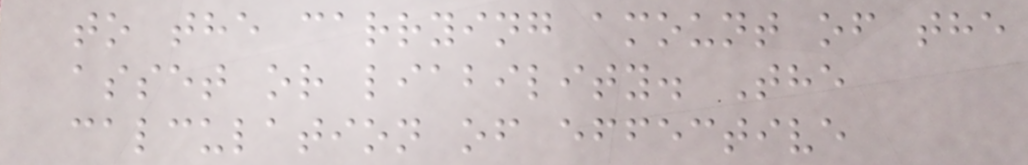to the carrying amount of the
asset or liability. The
calculation of effective
